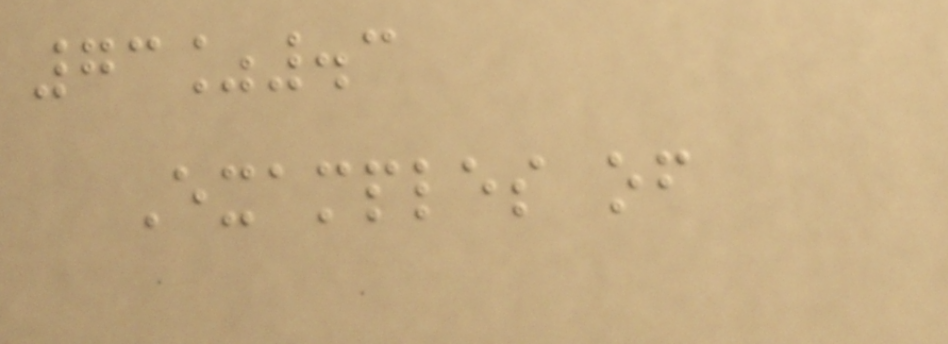73%.3
Examples of
